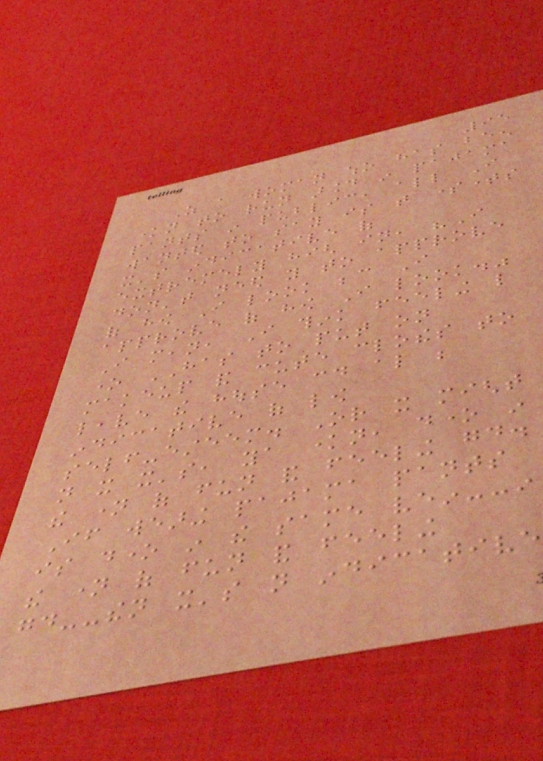95
As a woman who has been
known to run around in pajama
pants in public, all I
wanted to say is that sometimes
it's indicative of
extremely high in, "I
don't need you to approve
of how I look because I
approve of how I look."
I mean, I think feeling like
one HAS to put on
makeup and cute clothes to
leave the house could also be
indicative of low
self-esteem. Or it might
not it it's, ya known, done in
the name of fun and feeling good.
If wearing pajama pants
is done in the same vein--in
the name of fun and feeling
good--then it's not indicative
